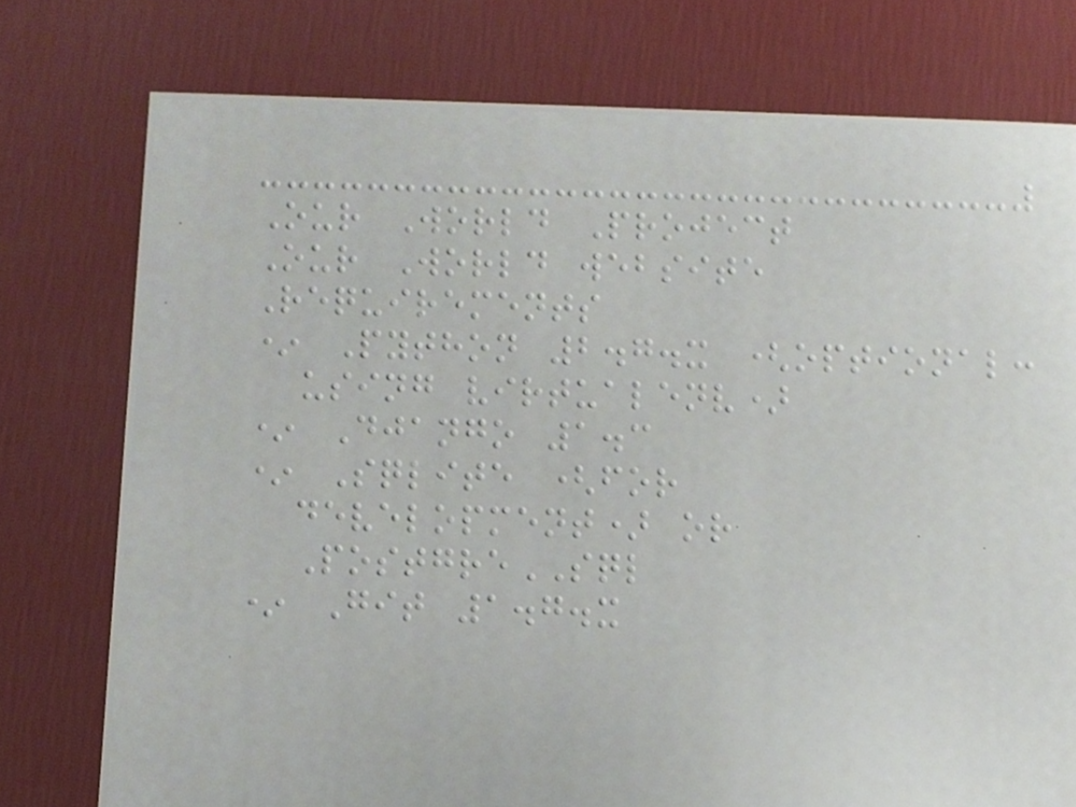Our World Project
Our World website
Requirements
* Python 2.7.x (optional:
using virtualenv)
* Django 1.3
* Sqlite (for
development) or
PostgreSQL
* Git 1.7.x
